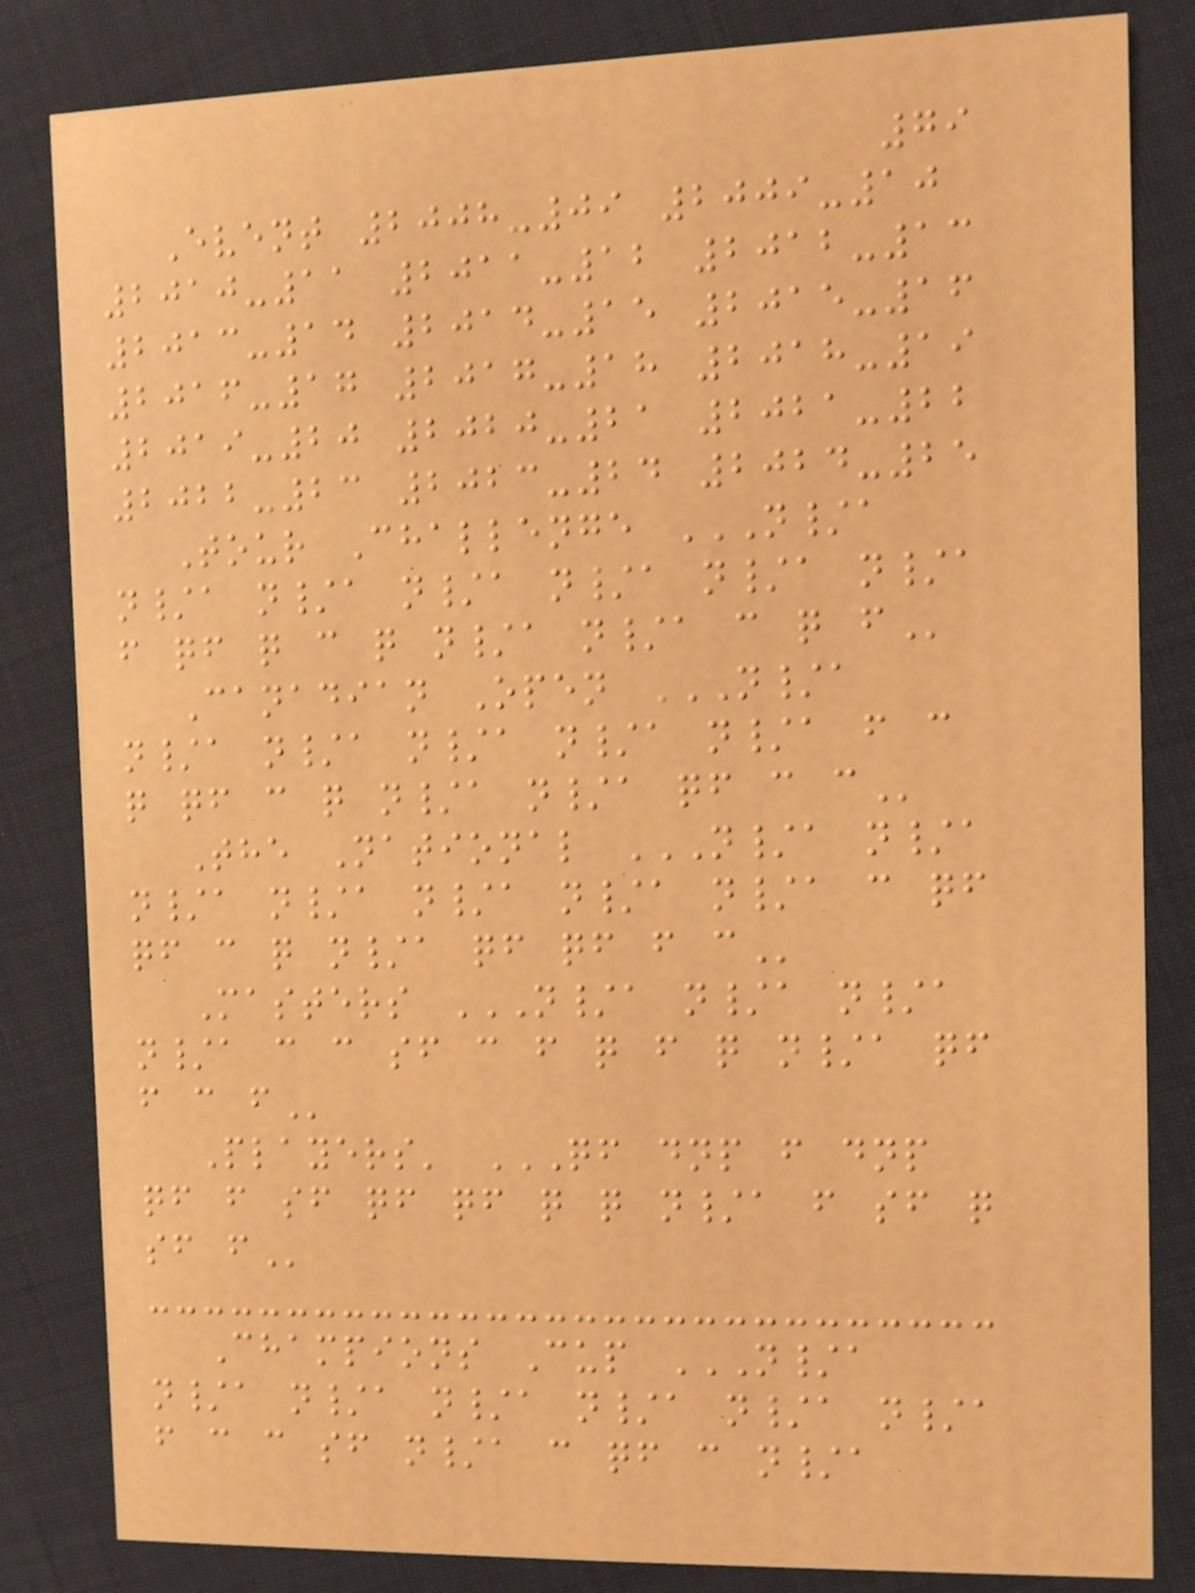79
Event 2008-09 2009-10
2010-11 2011-12 2012-13
2013-14 2014-15 2015-16
2016-17 2017-18 2018-19
2019-20 2020-21 2021-22
2022-23 2023-24 2024-25
Tour Challenge N/A
N/A N/A N/A N/A N/A N/A
F QF Q C Q N/A N/A C Q F
Canadian Open N/A
N/A N/A N/A N/A N/A F C
Q QF C Q N/A N/A QF C C
The National N/A N/A
N/A N/A N/A N/A N/A C QF
QF C Q N/A QF QF F C
Masters N/A N/A N/A
N/A C C SF C F Q F Q N/A QF
F C F
Players' QF DNP F DNP
QF F SF QF QF Q Q N/A F SF Q
SF F
Champions Cup N/A
N/A N/A N/A N/A N/A N/A
F C C SF N/A C QF C N/A
